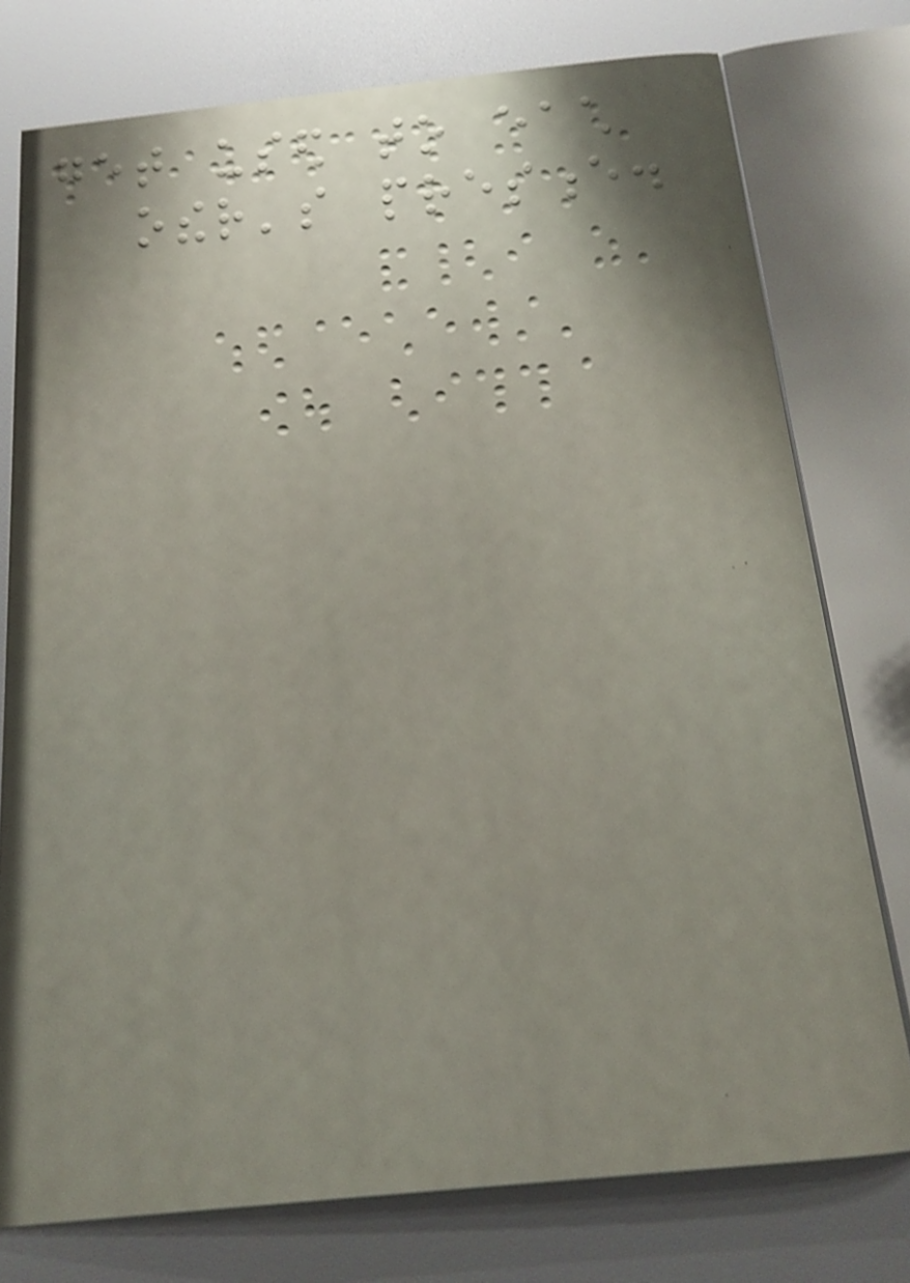get used to each
other's presence.
